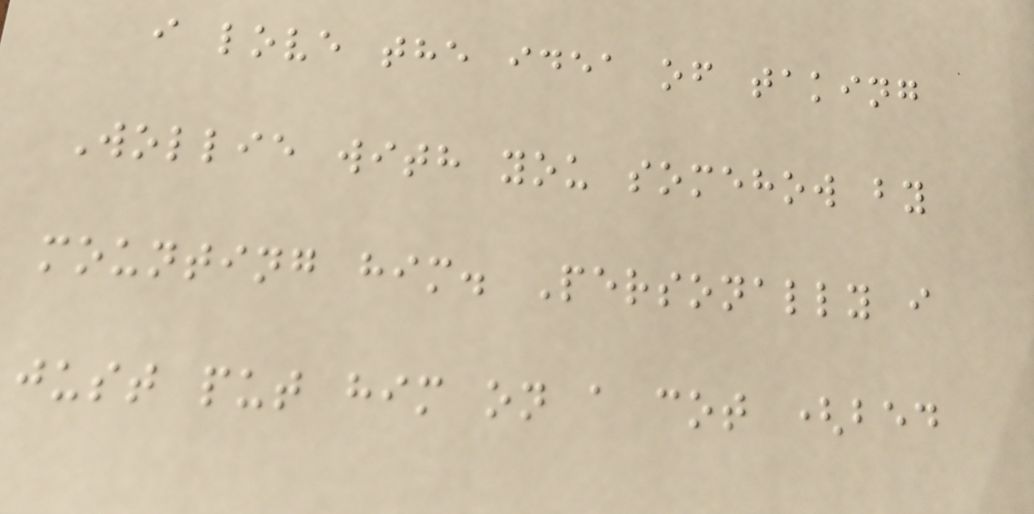i love the idea of taking
Wollie with you somehow by
mounting him. Personally i
just put him on a cot (bed
